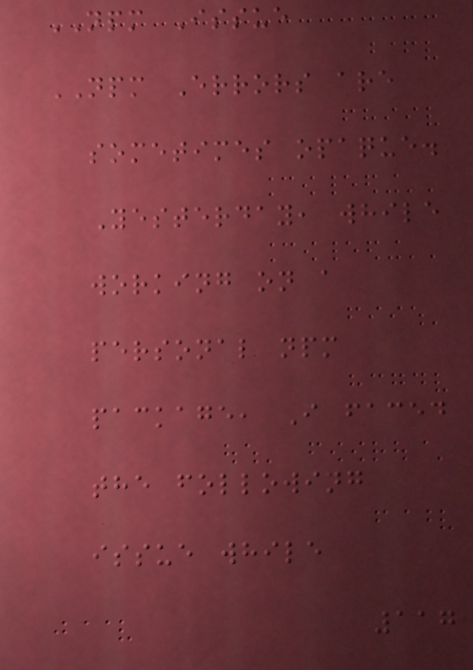NPM Issue
NPM Errors are
sometimes opaque.
Yesterday, while
working on a
personal npm
package, I faced
the following
issue while
117
